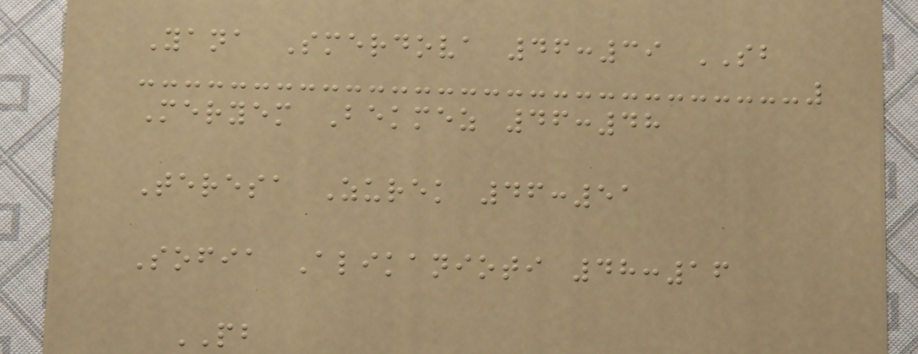Yana Smerdova 46:39 SB
Meryem Bekmez 46:48
Teresa Zurek 46:51
Sofia Alikanioti 48:16
PB
